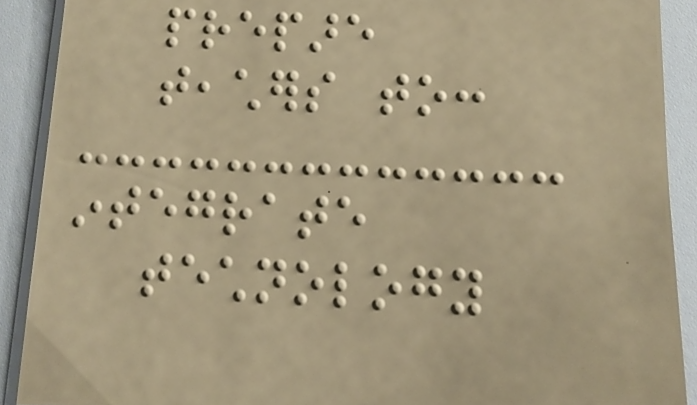prepare
teachers to:
integrate
technology
